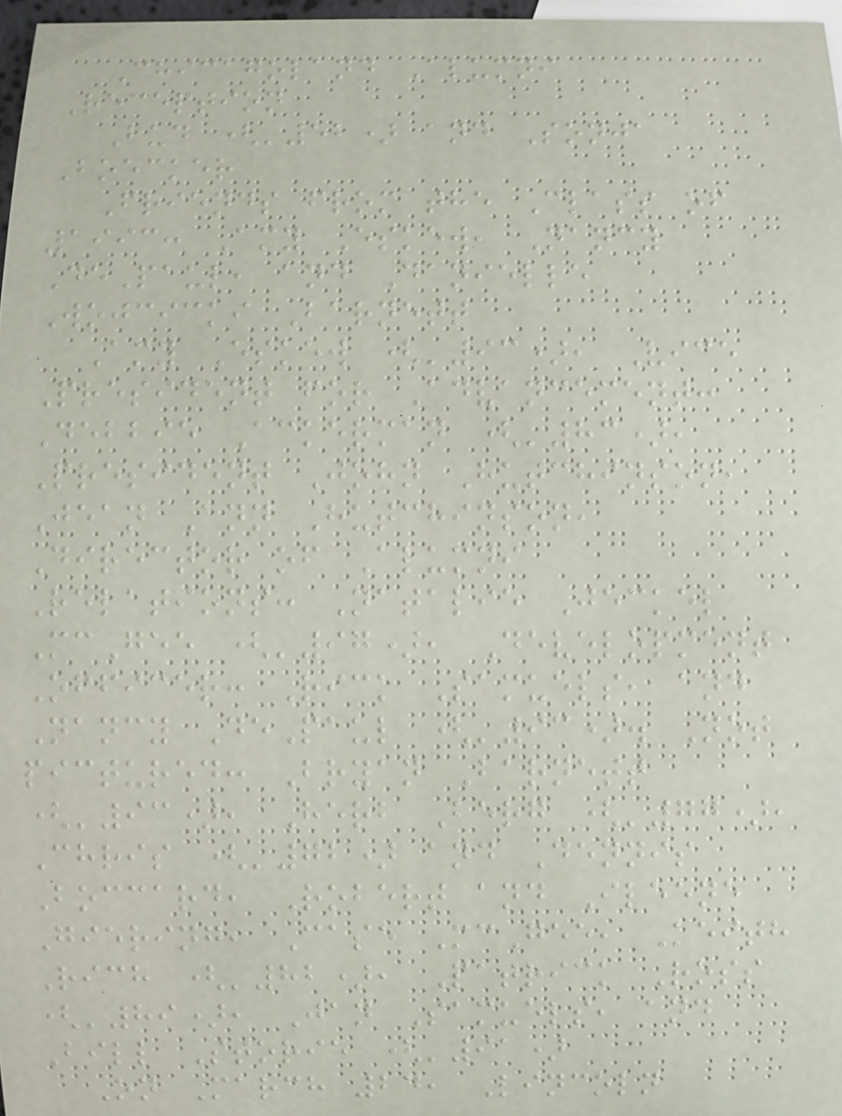Chicagoland Alumni
Reception
Bud ('52) and Sonja
Boecker
Friends from the Class of
1993: Amy Eskew, Nancy
DePaul, and Danielle
Wojcicki Barnett
Amy Eskew ('93), Vice
President for Advancement:
Debbie Ackerman ('83),
President John Hutchinson,
Jean Ann Hutchinson,
Director of Alumni
Relations: Natalie Jeckel
McGee ('97), Development
Officer: Rick Samuels, and
Nancy DePaul ('93). Not
pictured: Bryan Barnett
('93), Herb Berg ('77),
Chris ('72) and Dennis
Boccard, Robert and Ileene
Giering, Case McGee, Keith
Rich ('82), Patrick Ross
('89), Jan Samuels, and
Bill Storie ('91)
On March 24, Lincoln
